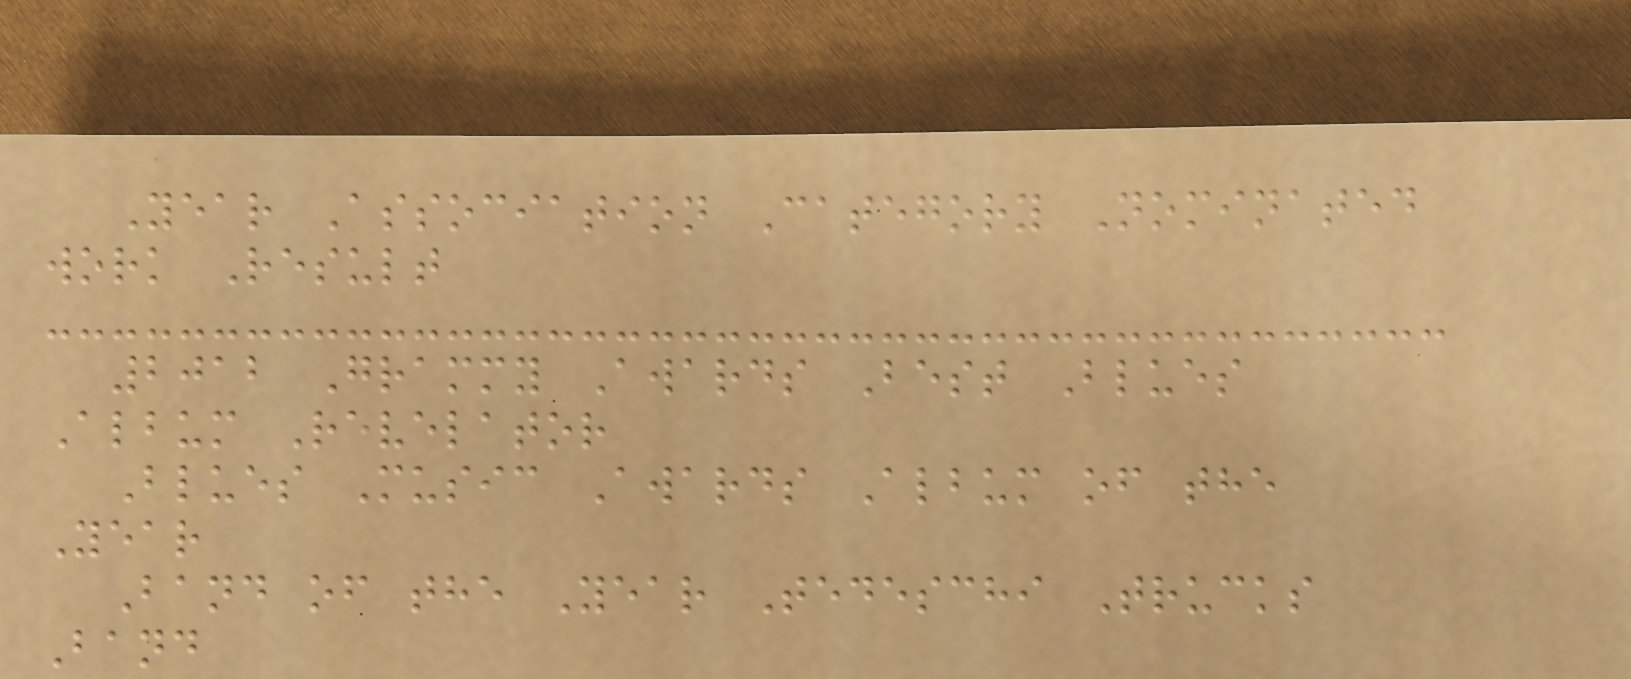Year Association Category Nominated
work Result
2012 Grammy Awards Best Blues
Album Revelator
Blues Music Awards Album of the
Year
Band of the Year Tedeschi Trucks
Band
